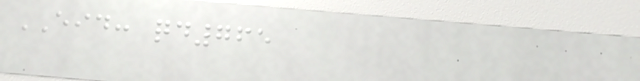EID: qd765
